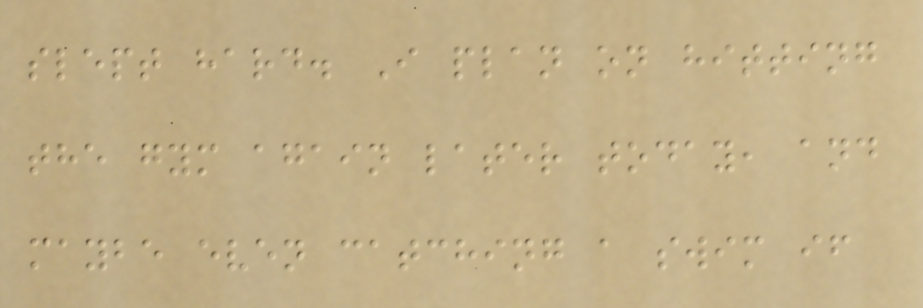slept hard. I plan on hitting
the gym again later today, and
maybe even catching a swim if
